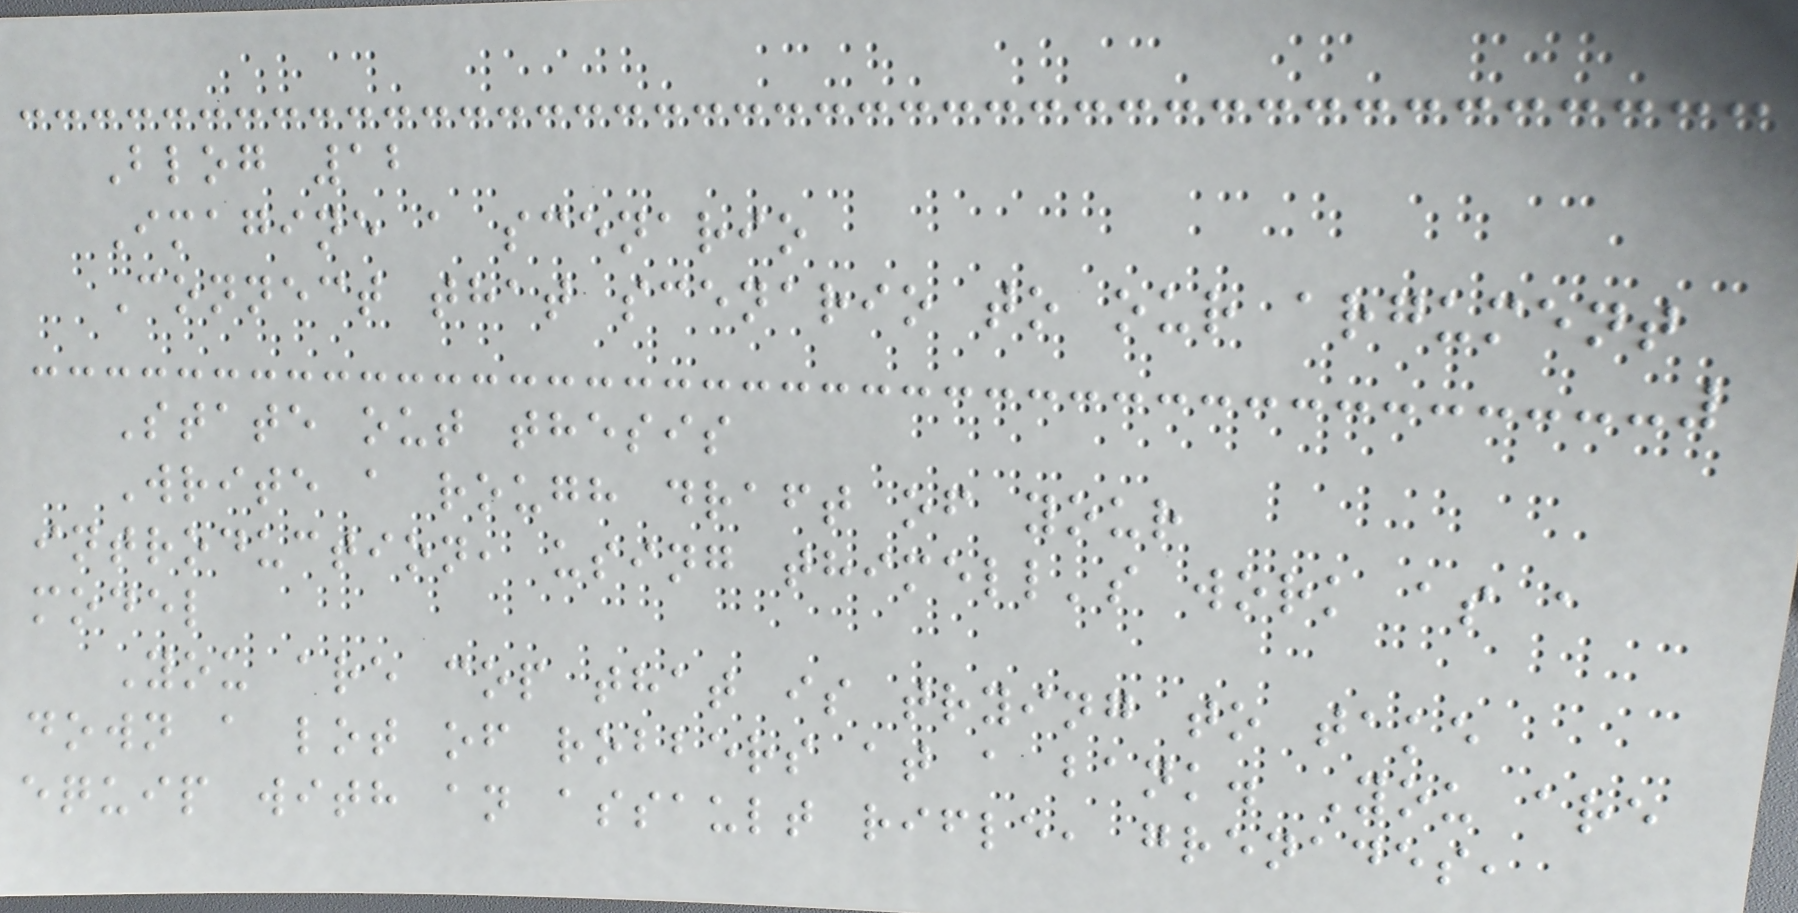Blog 12
Imagine a scenario
Connect that scenario to our argument
State out thesis
Write a rough draft of your
introduction, using thimell's work as a
model
You are cop that is trying to take
down a lot of robbers at a bank. You are
equip with an assault rifle, grenades,
